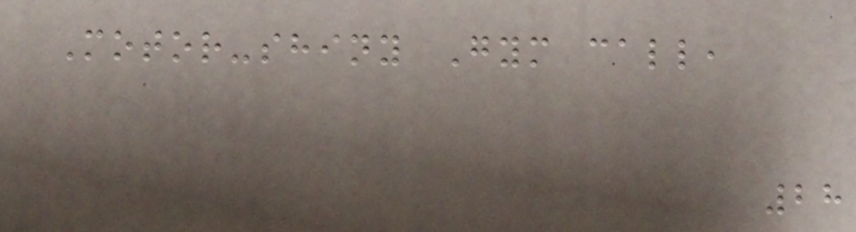Motor-shiny Gym call,
28
